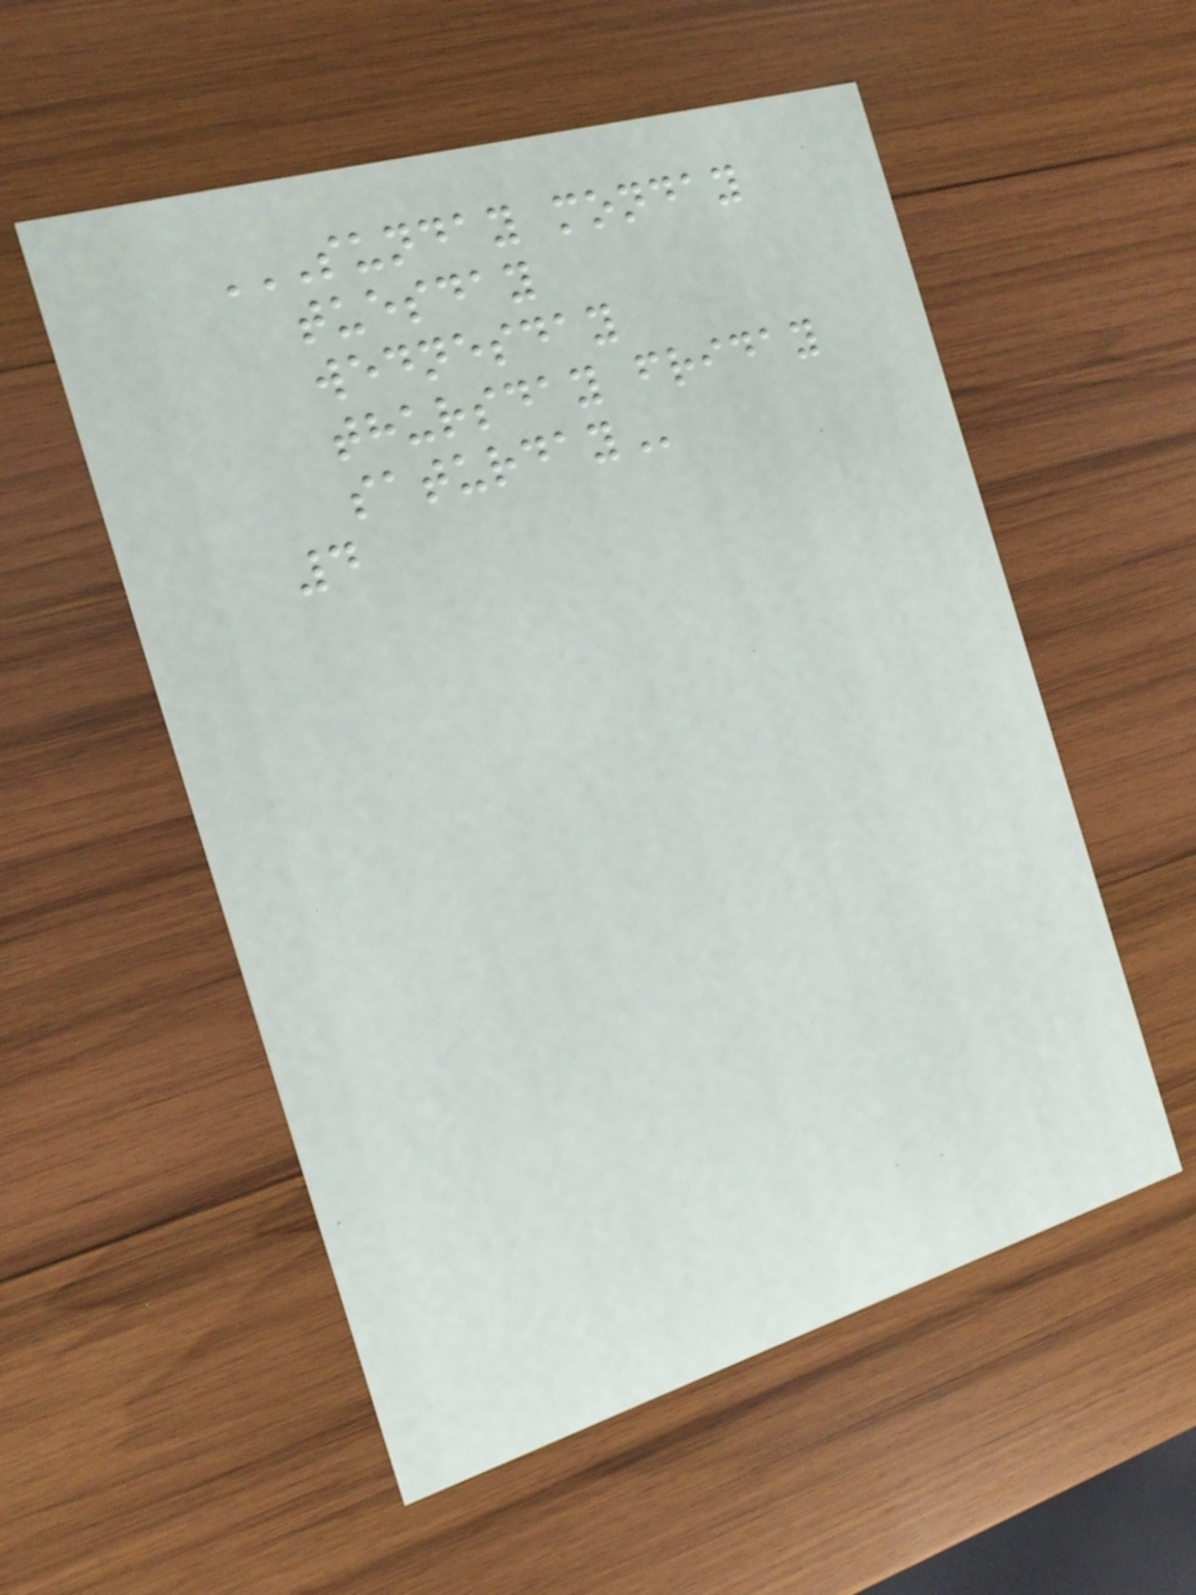SUNDAY MONDAY
TUESDAY
WEDNESDAY
THURSDAY FRIDAY
SATURDAY
4
